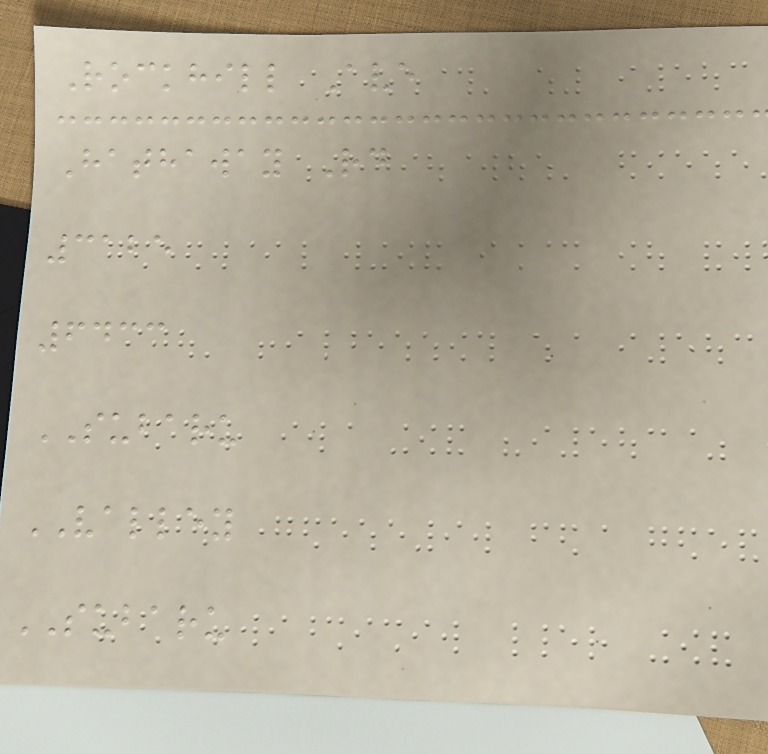Rockhill Ave
Hathaway Rd
3125
6433
SUBARU
VALLEY
SUBARU
